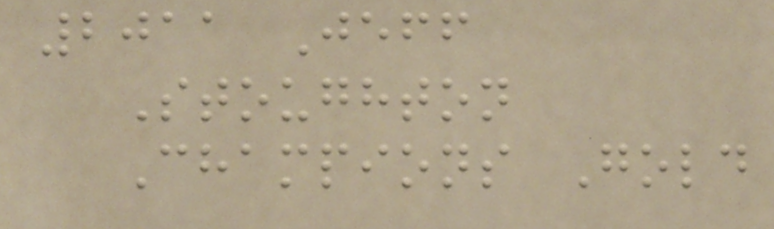2011 Jeff
Stoughton
Champions Gold
